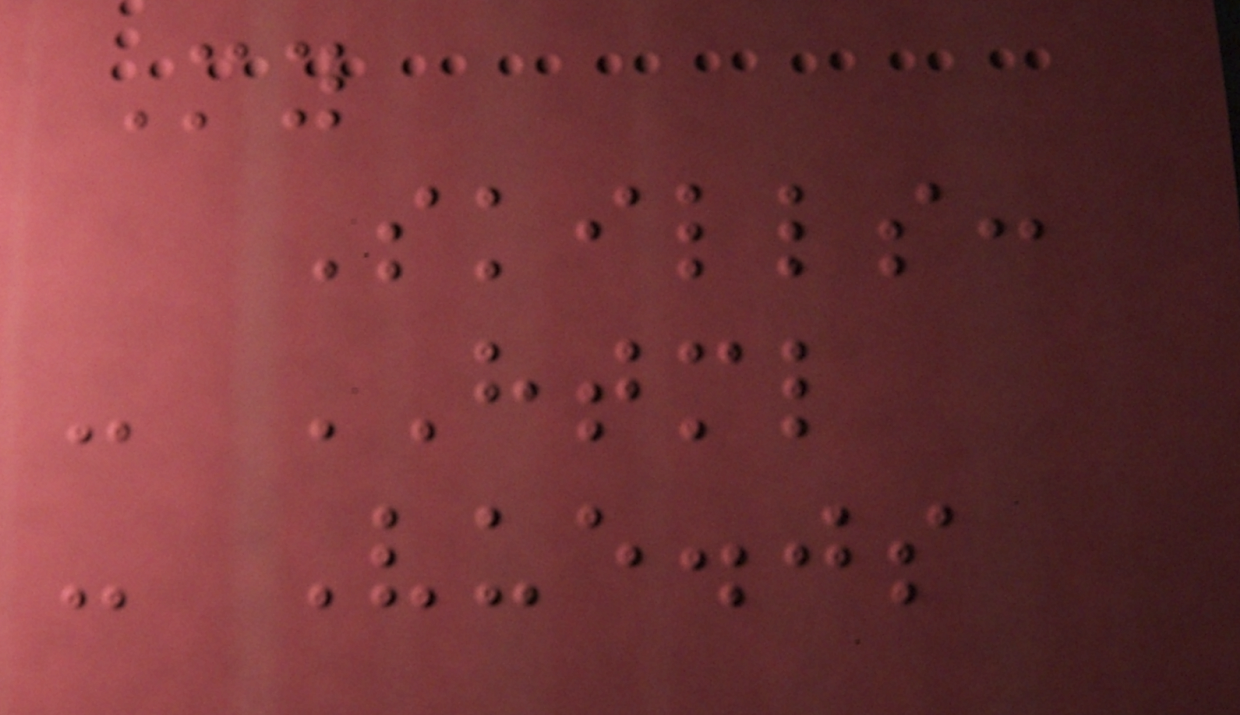My
Skills:
- HTML
- Vue.js
